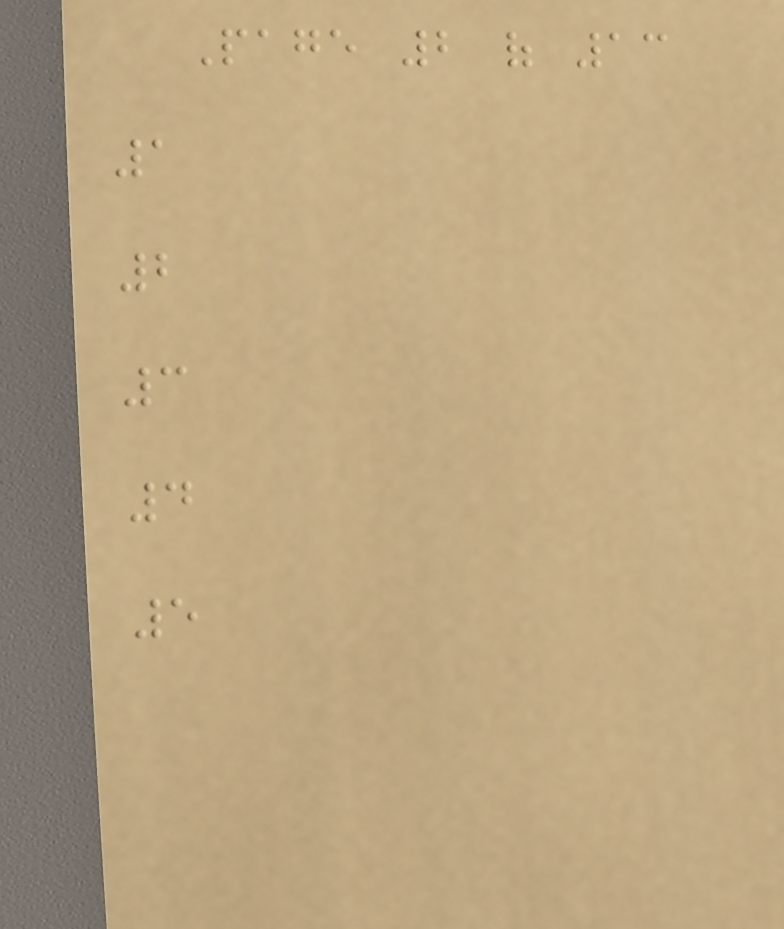Page 2 of 13
1
2
3
4
5
